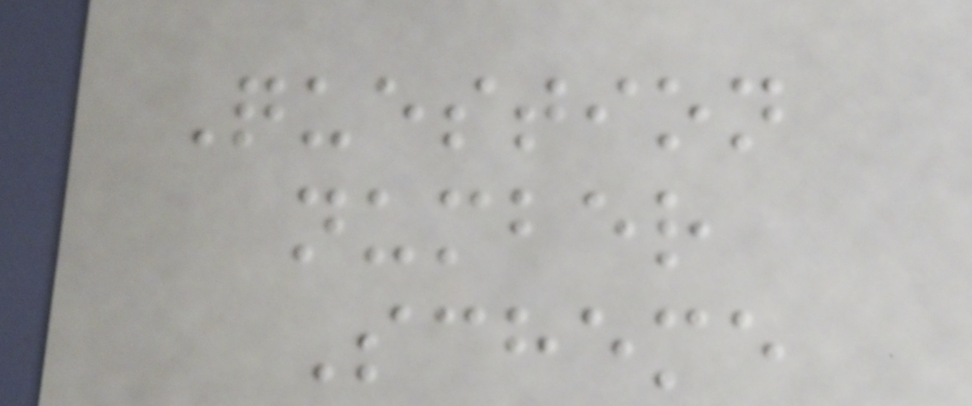Question
number
Scheme
